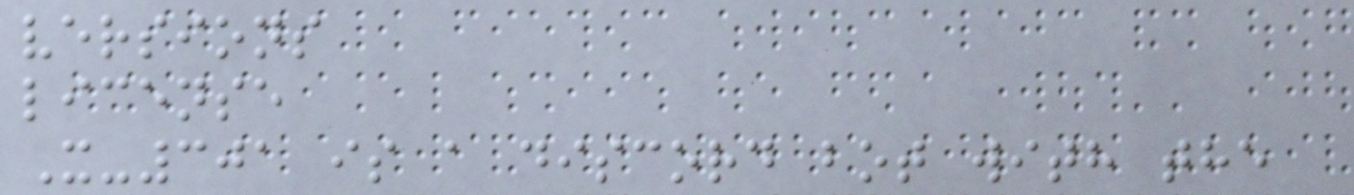versions
license
X-301 is a discord bot with the
